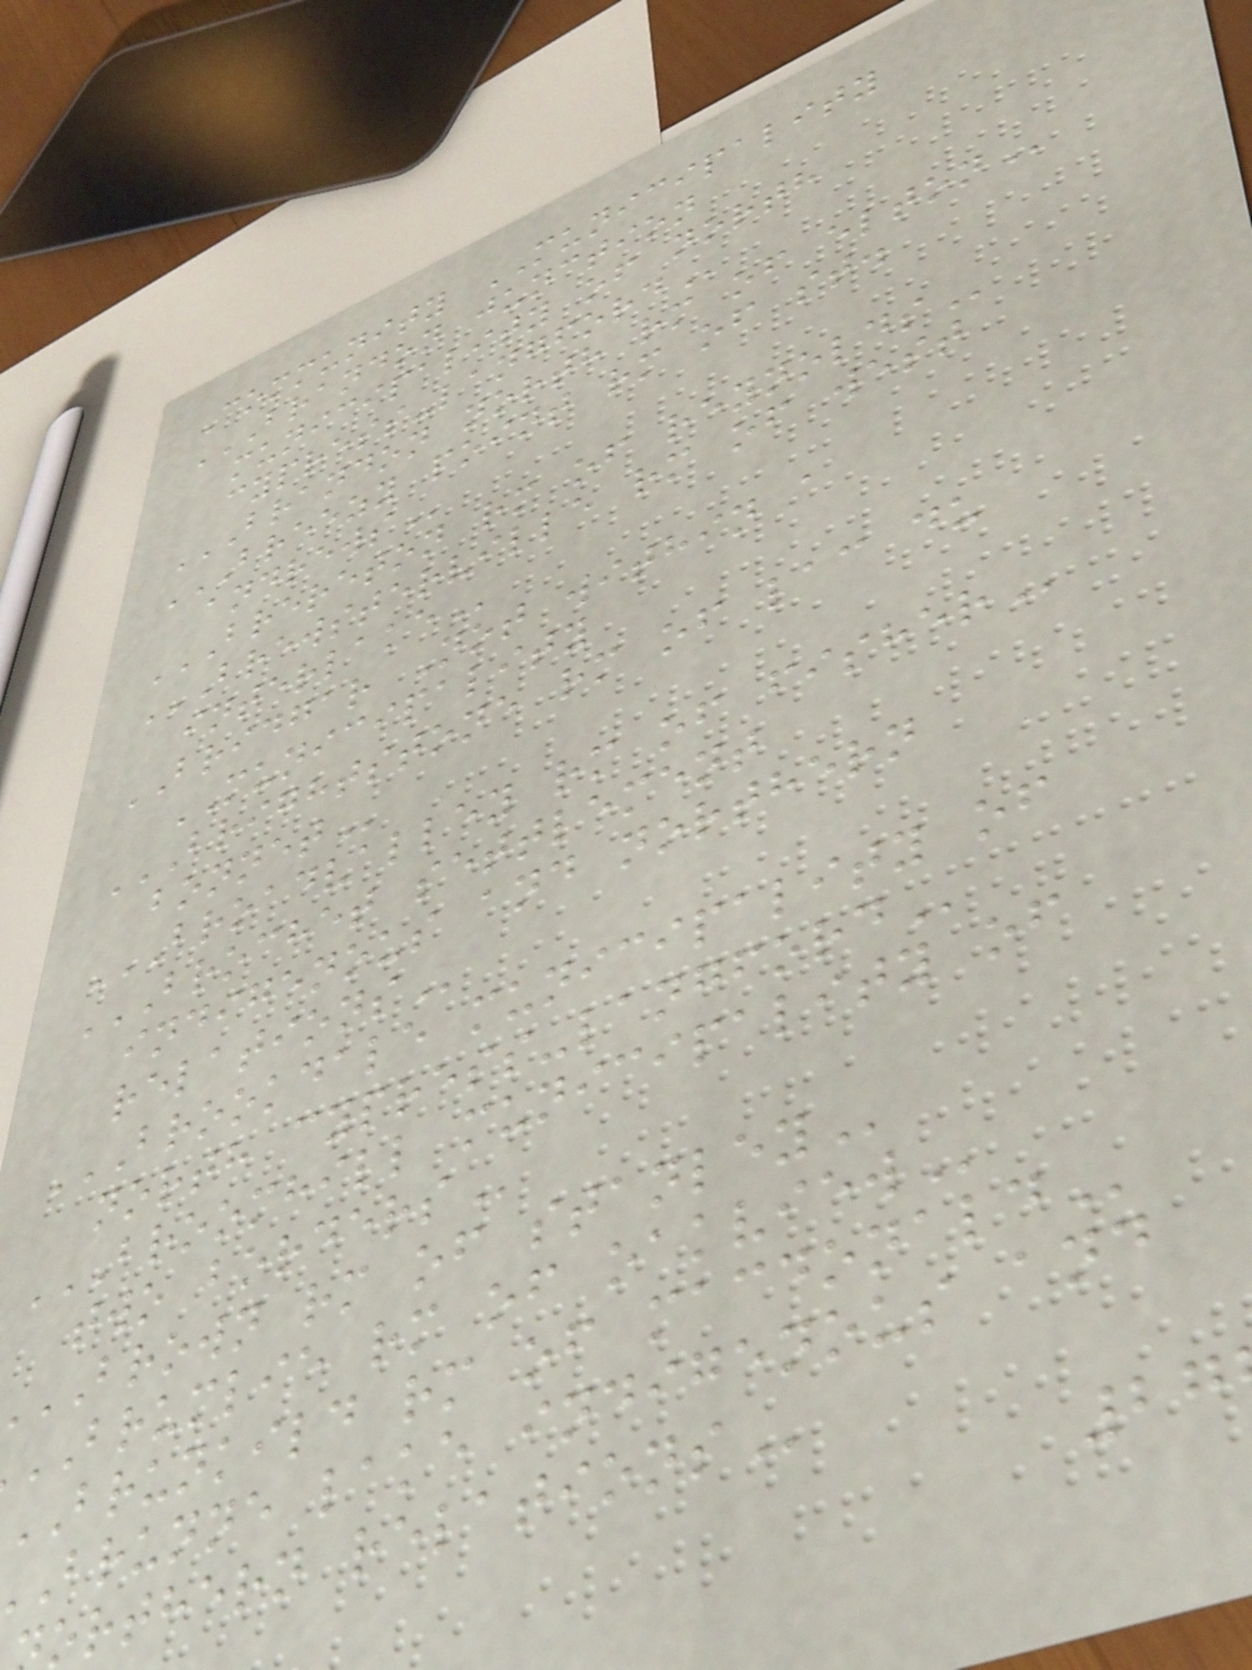Community MUNICIPALITY
BRANDON JUNCTION
municipality of north
BRANDON NORTH RM OF ELTON
BREEZY POINT RM OF ST.
BRERETON RM OF REYNOLDS
BREWSTERVILLE RM OF WEST
BRIDGAR Not within a
MUNICIPALITY
BRIGHTSTONE RM OF LAC DU
BROADVALLEY RM OF FISHER
BROCHET SETTLEMENT
indigenous and northern
BROOKDALE MUNICIPALITY OF
BROOMHILL MUNICIPALITY OF
BROWN rm of
BRUMLIE rm of
BRUNKILD rm of
brunne lake indigenous and
orthern
